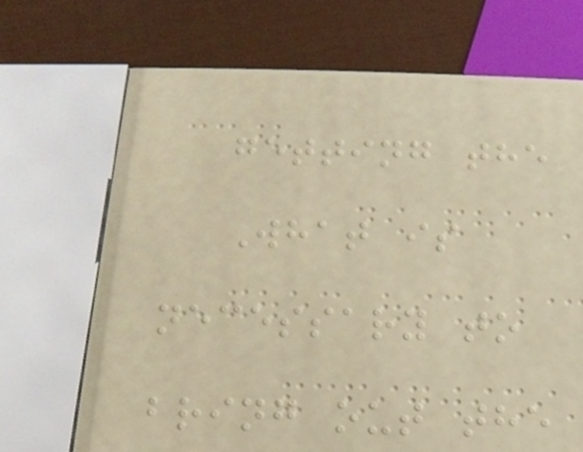getting the
What is
necessary to
bring out the
